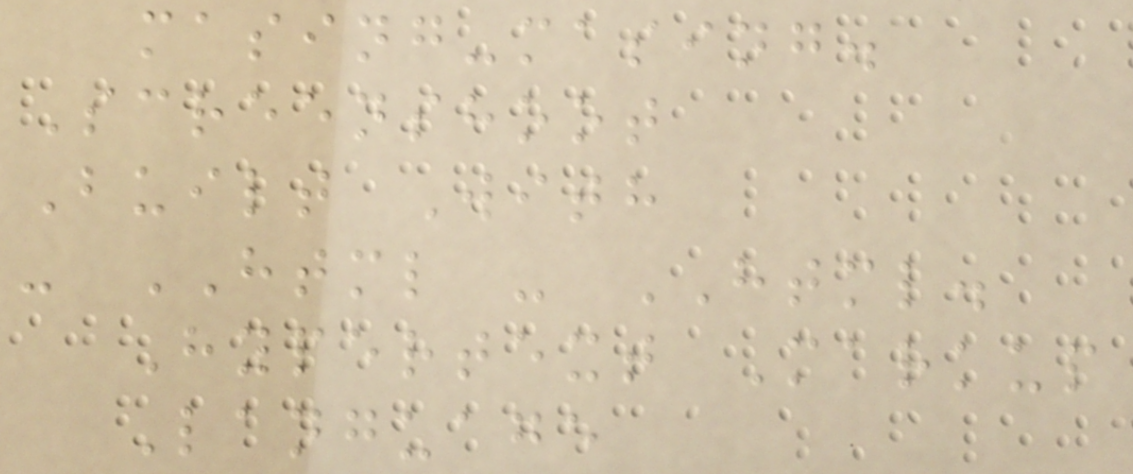masing-masing.
Screenshoot
Built With
- HTML - HTML.
Hypertext Markup
Language
